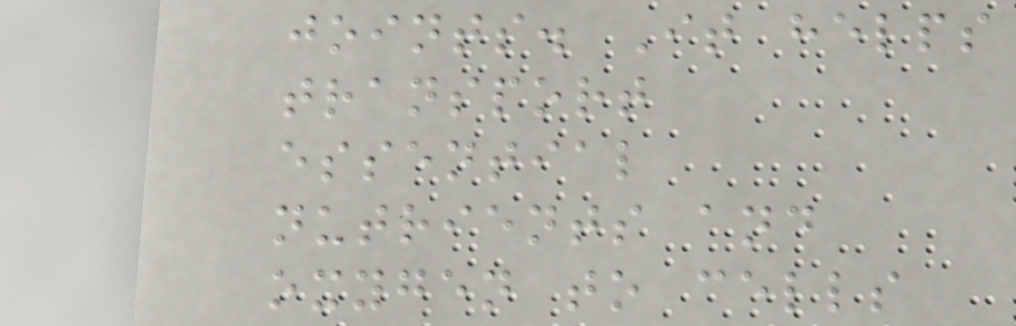joints. It helps
transport
essential
nutrients and
oxygen to cells
